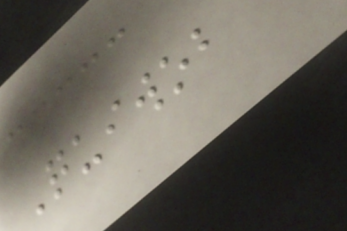Quiwob
